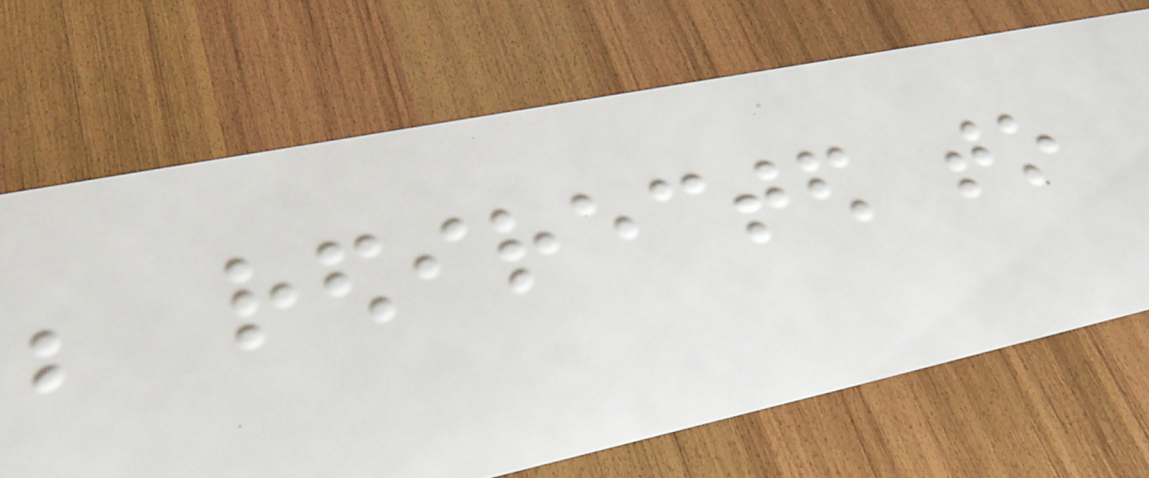be redirected to
